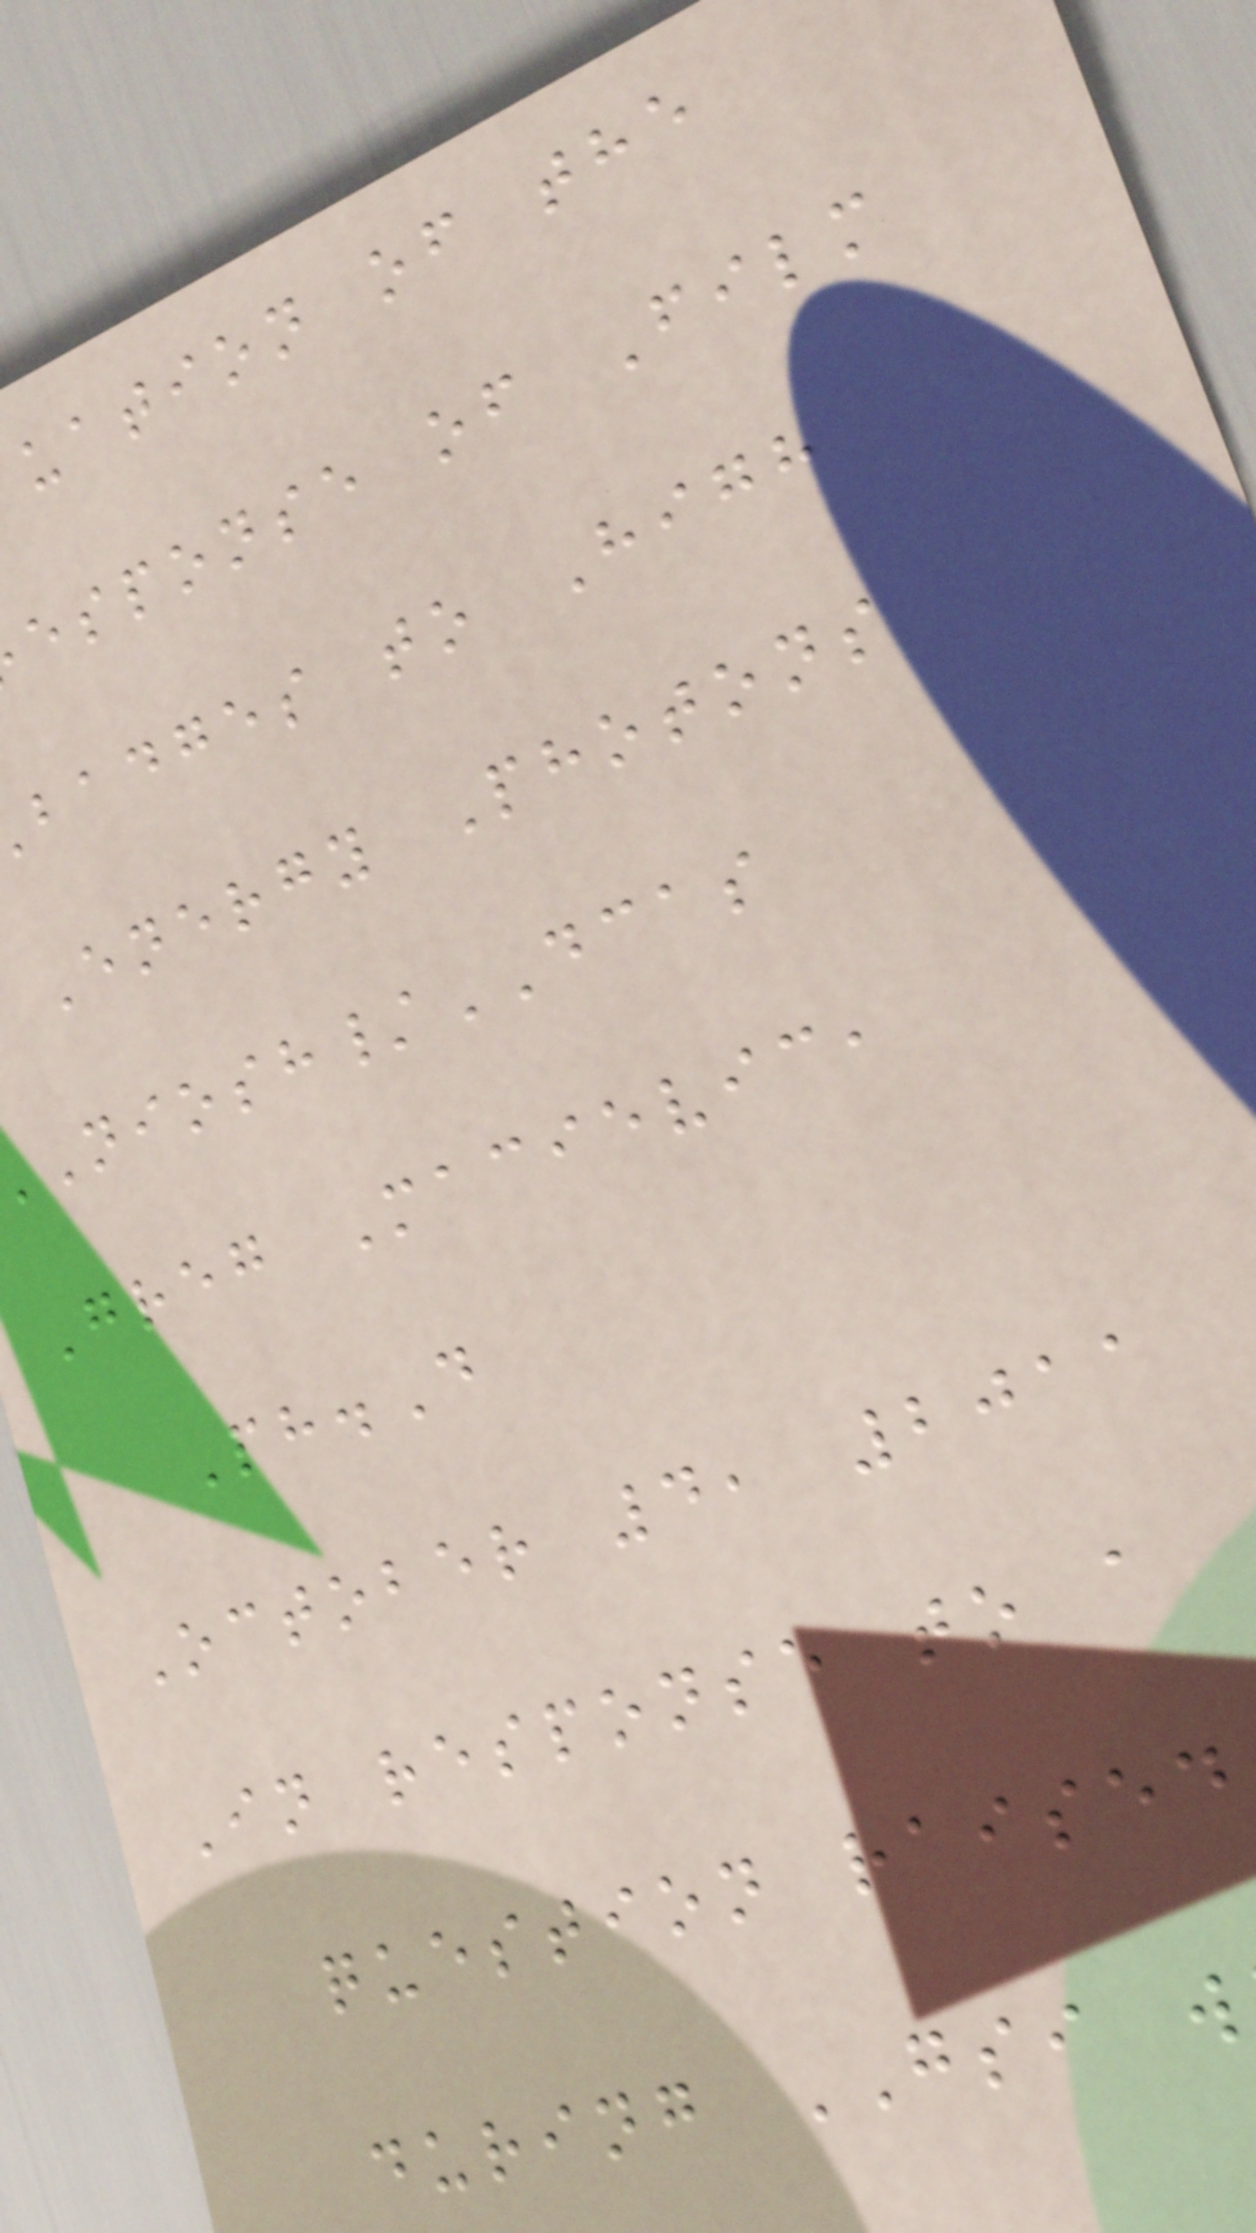uation of the
esponse of Film
badges to High
Energy Photons
/DCAS
Greg Macievic,
Ph.D
October 4, 2011
In response to a
question raised
during GSI w
